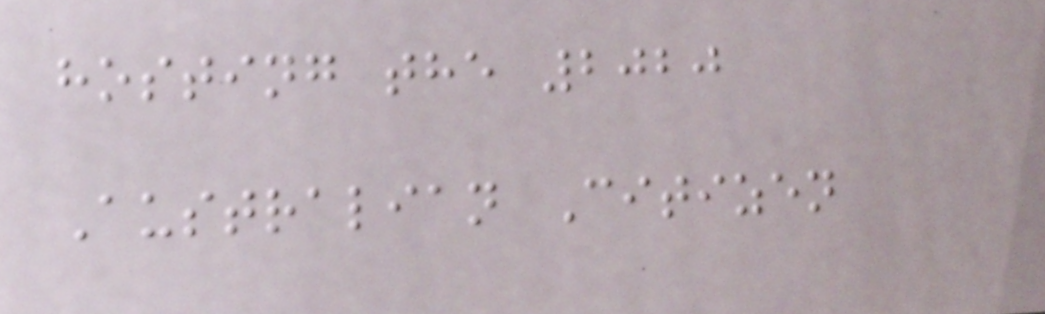hosting the 2020
Australian Citizen
